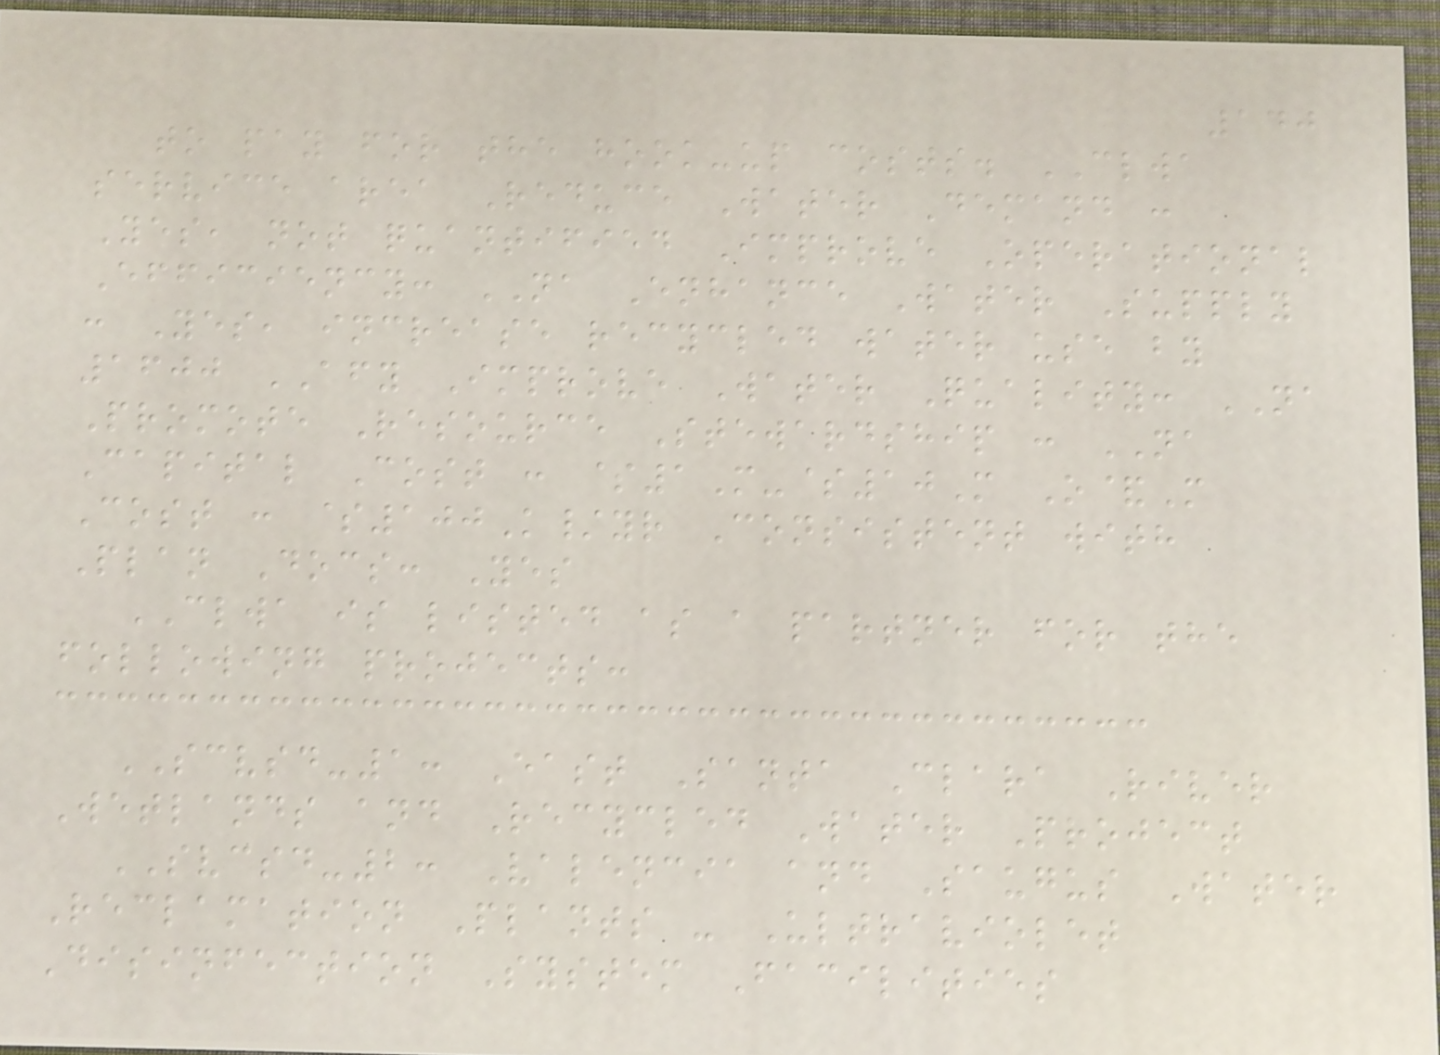140
to pay for the hook-up costs. CLWA
service area Reduce Water Demand :
Yes, not quantified Improve Operational
Efficiency: NA Enhance Water Supply
: Yes, increase recycled water use by
1600 AFY Improve Water Quality: NA
Promote Resource Stewardship : NA
Capital Cost : $1M-$10M O&M
Cost : $100K/yr Consistent with
Plan Docs: Yes
CLWA is listed as a partner for the
following projects:
SCVSD-1: East Santa Clara River
Wetlands and Recycled Water Project
SVCSD-2: Valencia and Saugus Water
Reclamation Plants - Ultraviolet
Disinfection System Facilities
